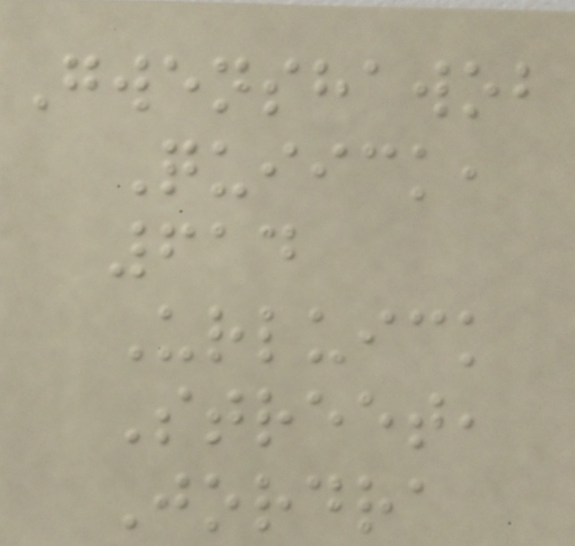Gwenshawob
Quiick,
614
Urluick
Street,
Jordra
